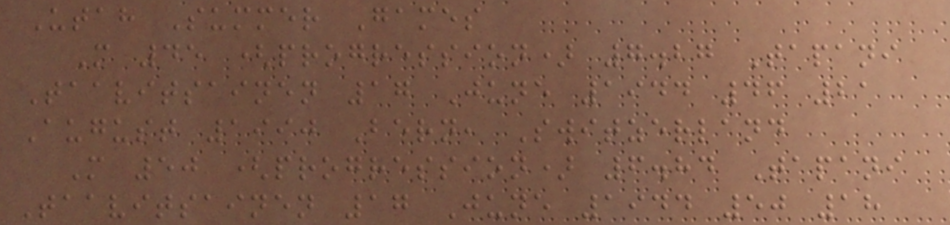Utah Summer Games
M 45 (progression) 7.27 Tapani
Taavitsainen 17 June 1944 46 21
August 1990 Bern, Switzerland
M 50 (progression) 6.84 Tapani
Taavitsainen 17 June 1944 50 18
